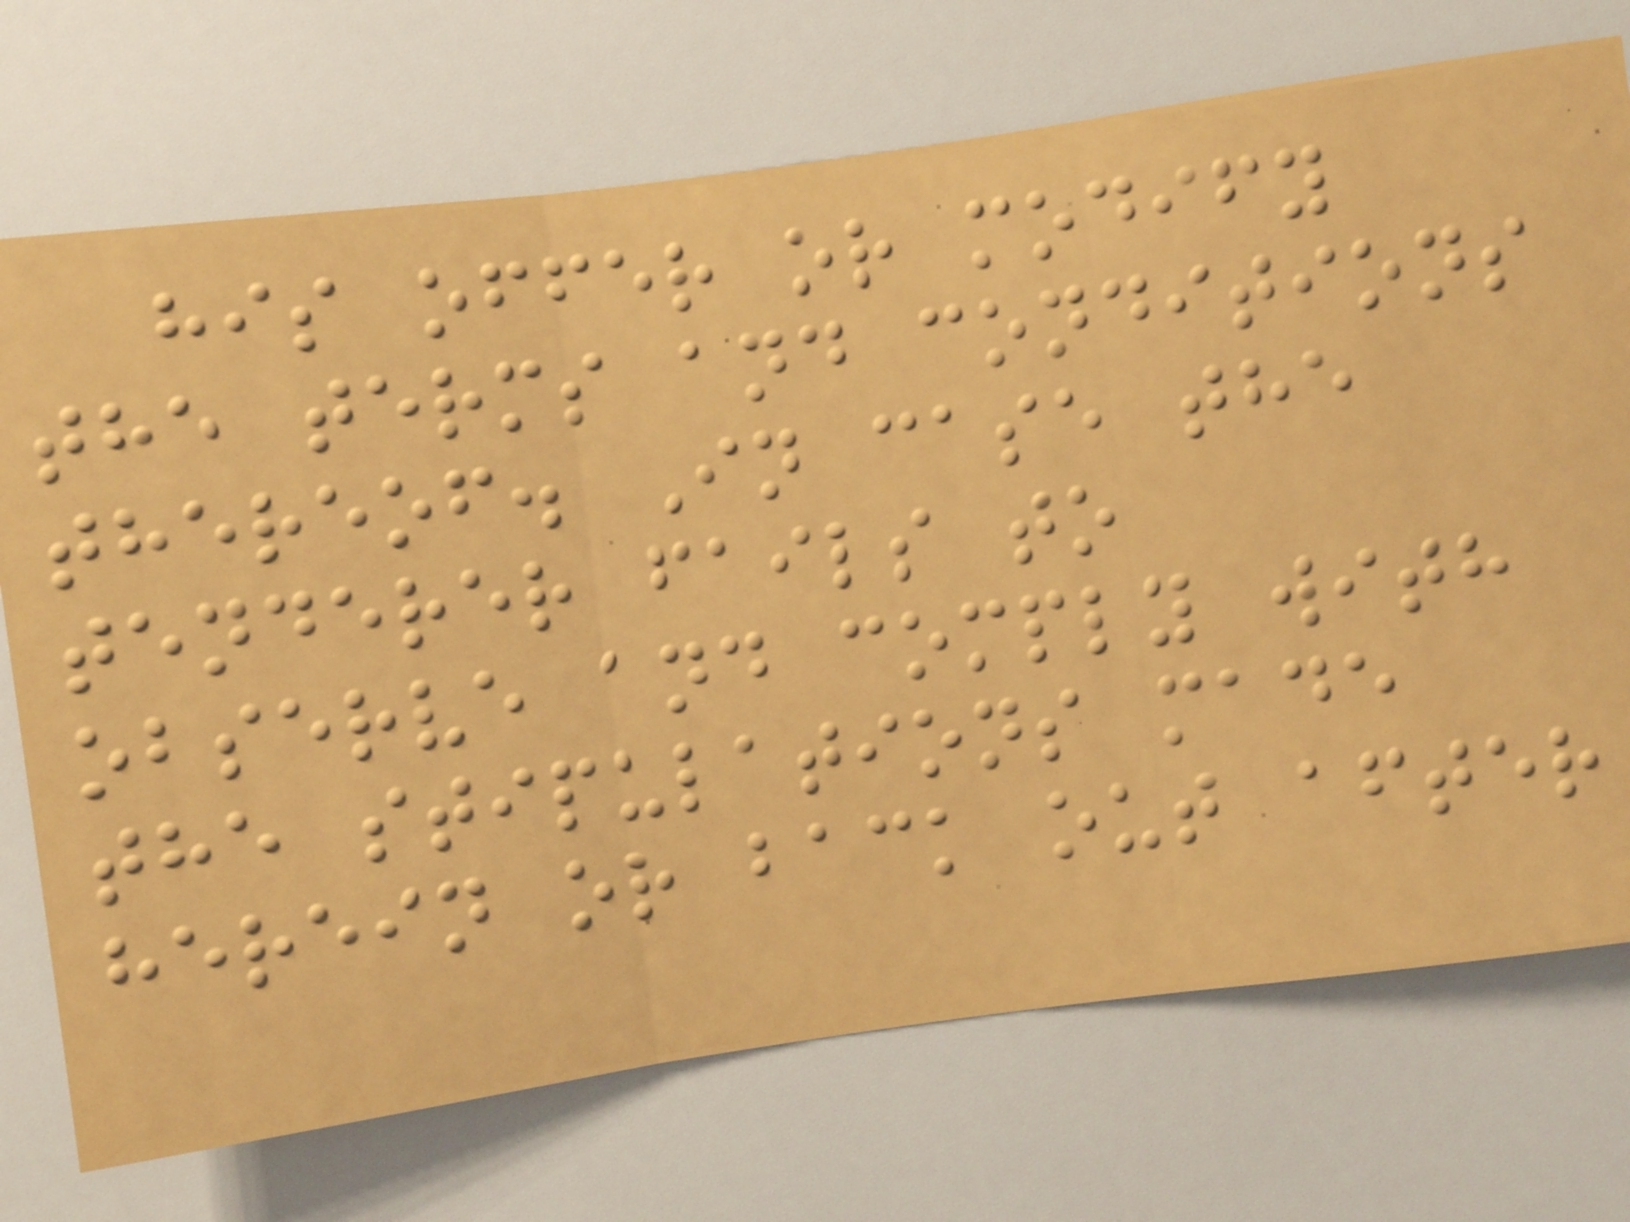his offer or modify
the terms and conditions
thereof. In case the
tenderer fails to
observe and comply with
the stipulations made
herein or back out after
